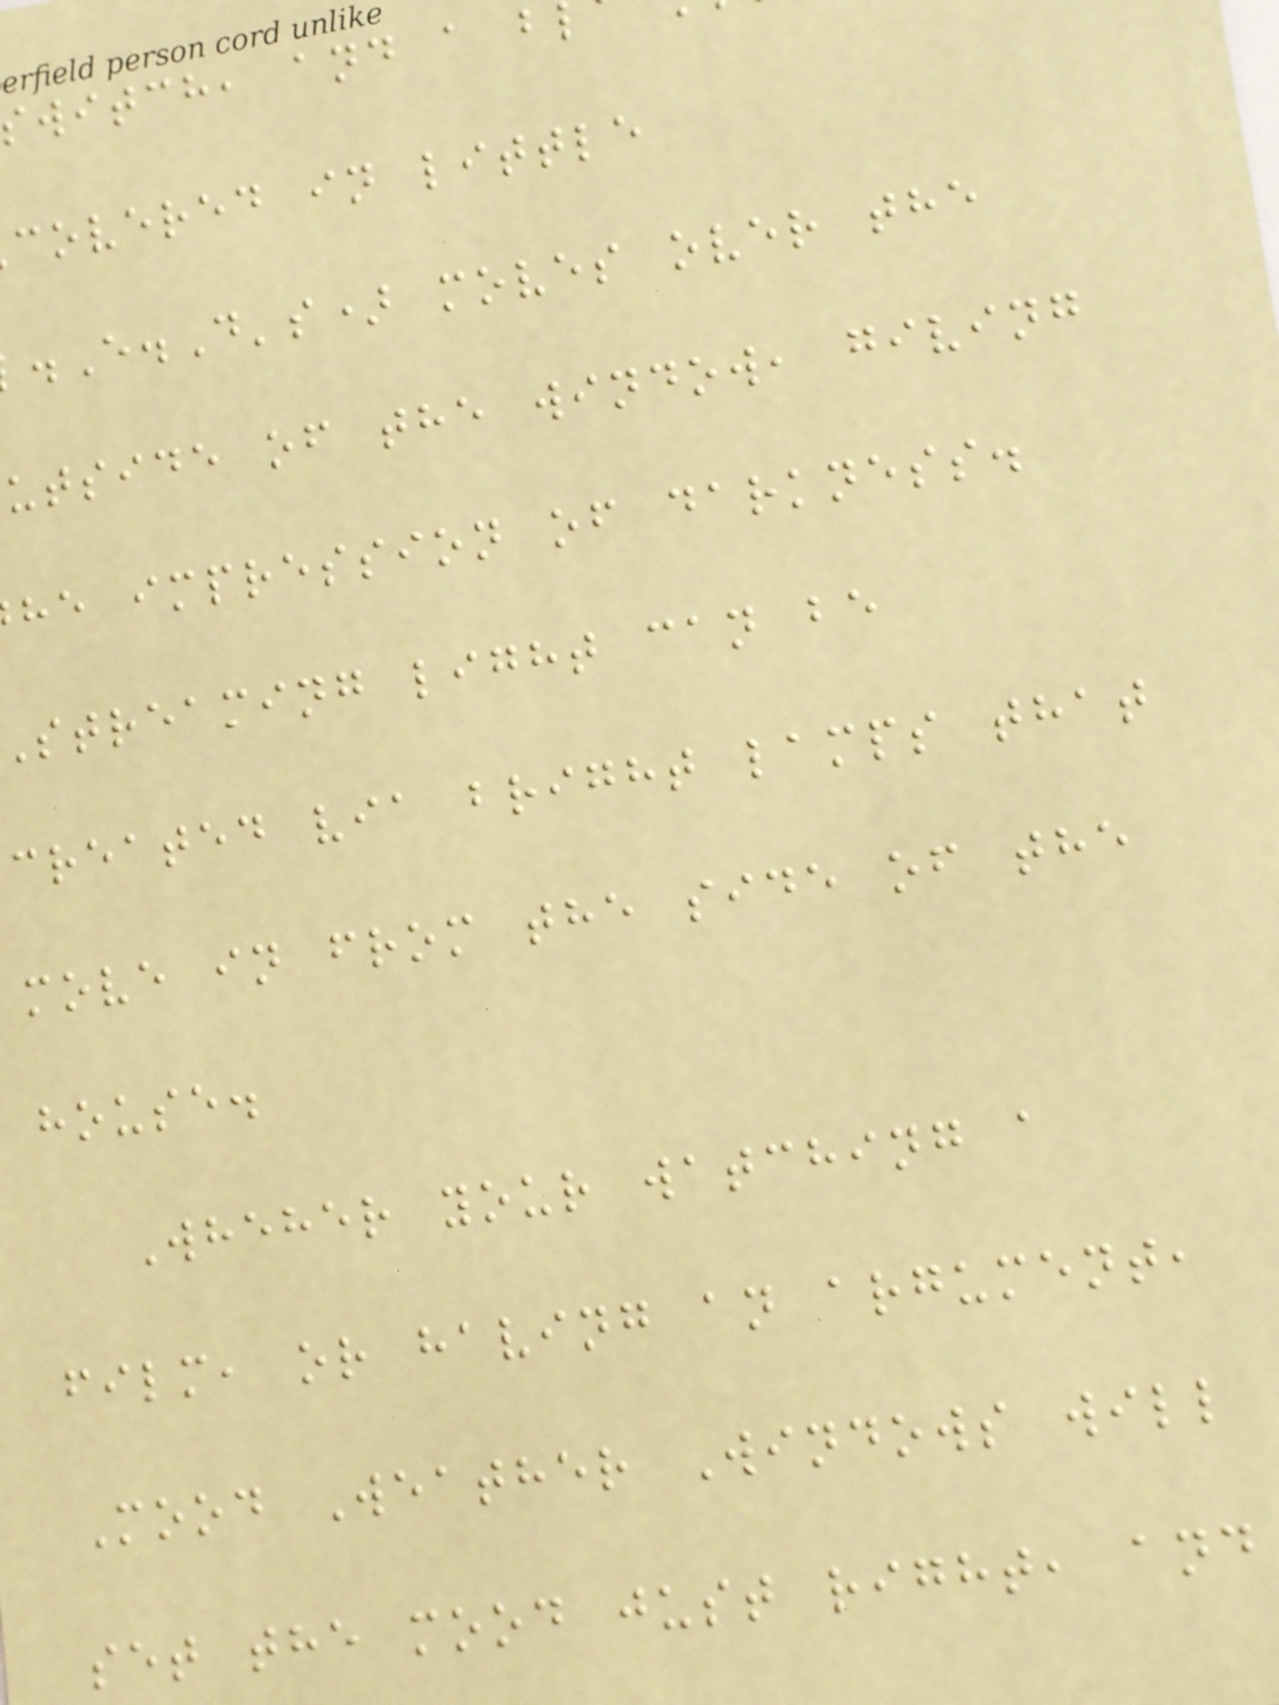witch, and a b
covered in little
.E.D's) moves over the
utside of the window, giving
he impression of darkness.
streaming light can be
created via bright lamps that
move in from the side of the
house.
Wheher your watching a
film, or having an argument,
Mood Weather Windows will
set the mood just right, and
